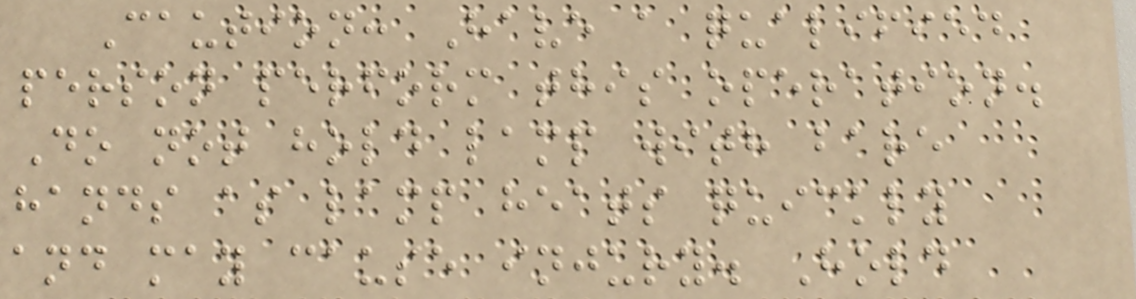Caution: Have a qualified
person perform this operation.
Do not hold lamp with bare
hands as lamp heats quickly
and may cause injury. Hold
